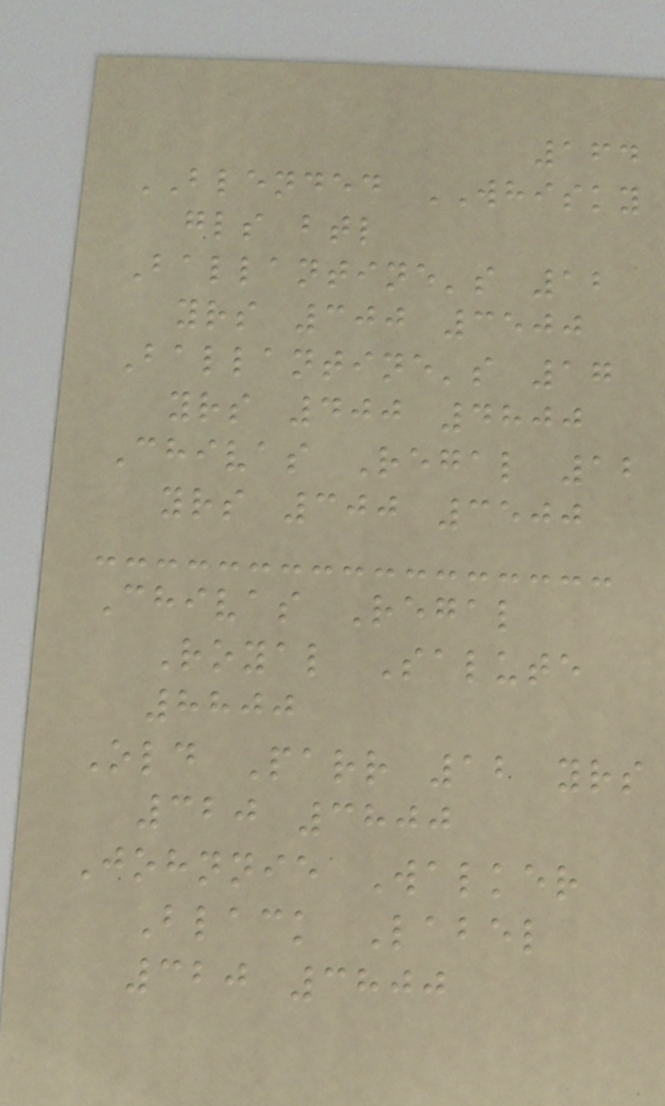164
BLENDED WHISKY
gls btl
Ballantine's 12
yrs 300 3500
Ballantine's 17
yrs 400 4800
Chivas Regal 12
yrs 300 3500
Chivas Regal
Royal Salute
8800
Old Parr 12 yrs
320 3800
Johnnie Walker
Black Label
320 3800
